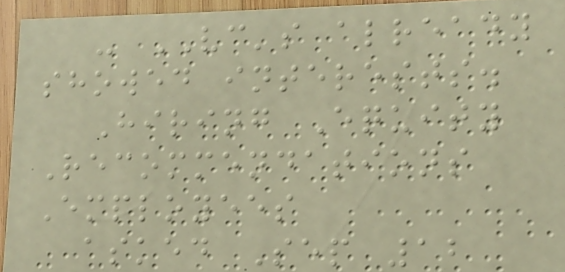- VC's already
showed interests.
Hiring Equity
Recommendations
Employees
asked Sep 12
